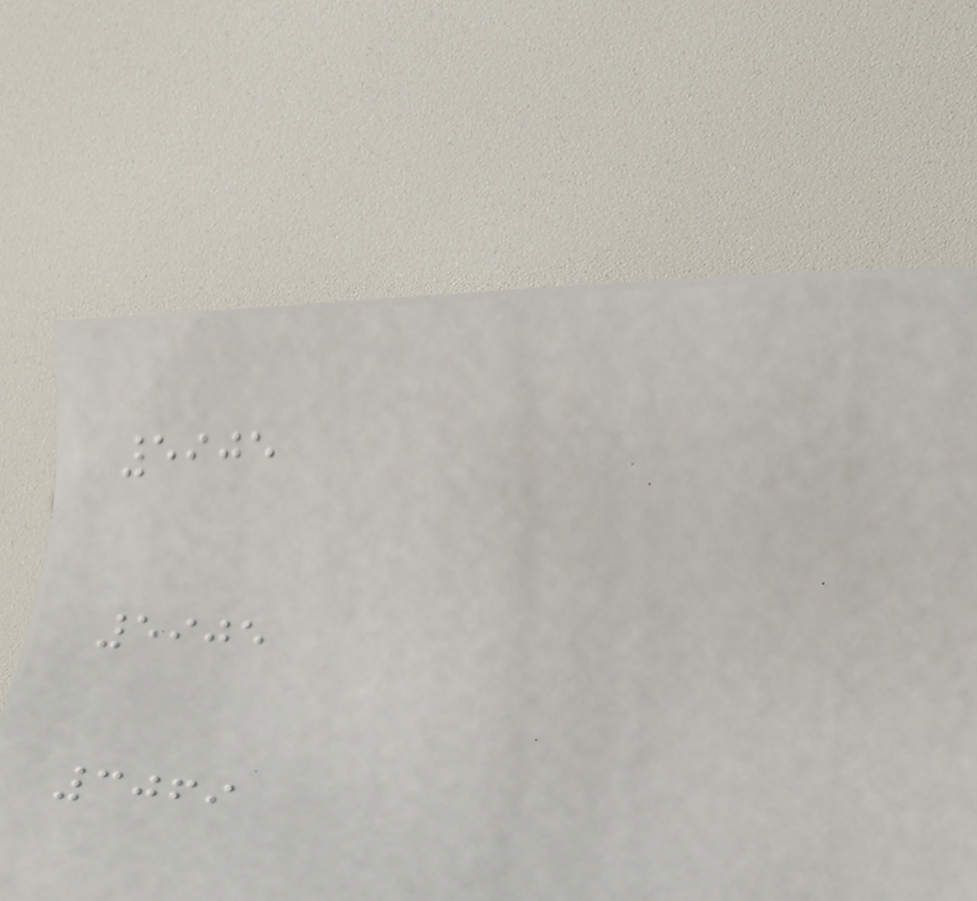5905
5905
3069
